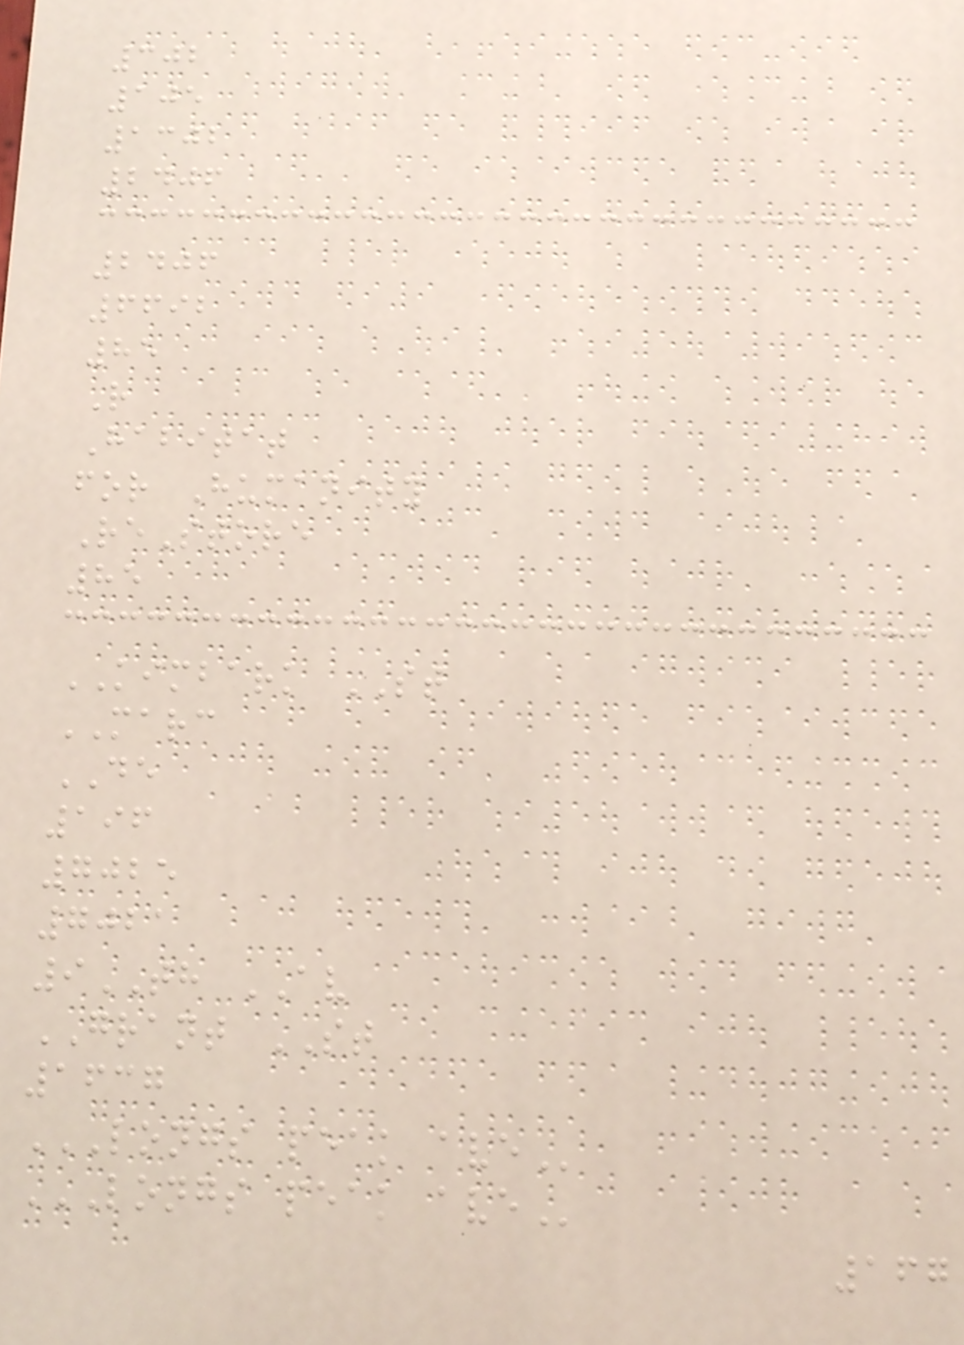302
105
1302
2406
2406
6692
85
R
Habitat
for Humanity
ReStore
85
KIMBARK ST
MARC
DE
196
7025
7021
9TH AV
GRANT ST
1637
LONGS PEAK AVE
LONGS PEAK AVE
167
